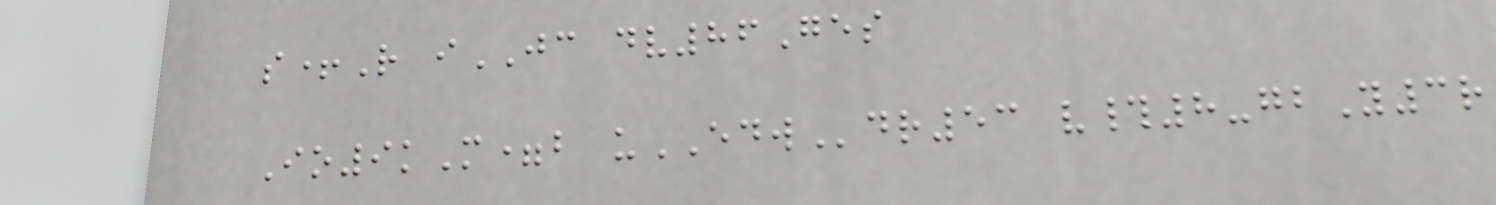s+R iJC dv86Ges
Io9kM=b uEDWdr53 v#8-gbY3r
